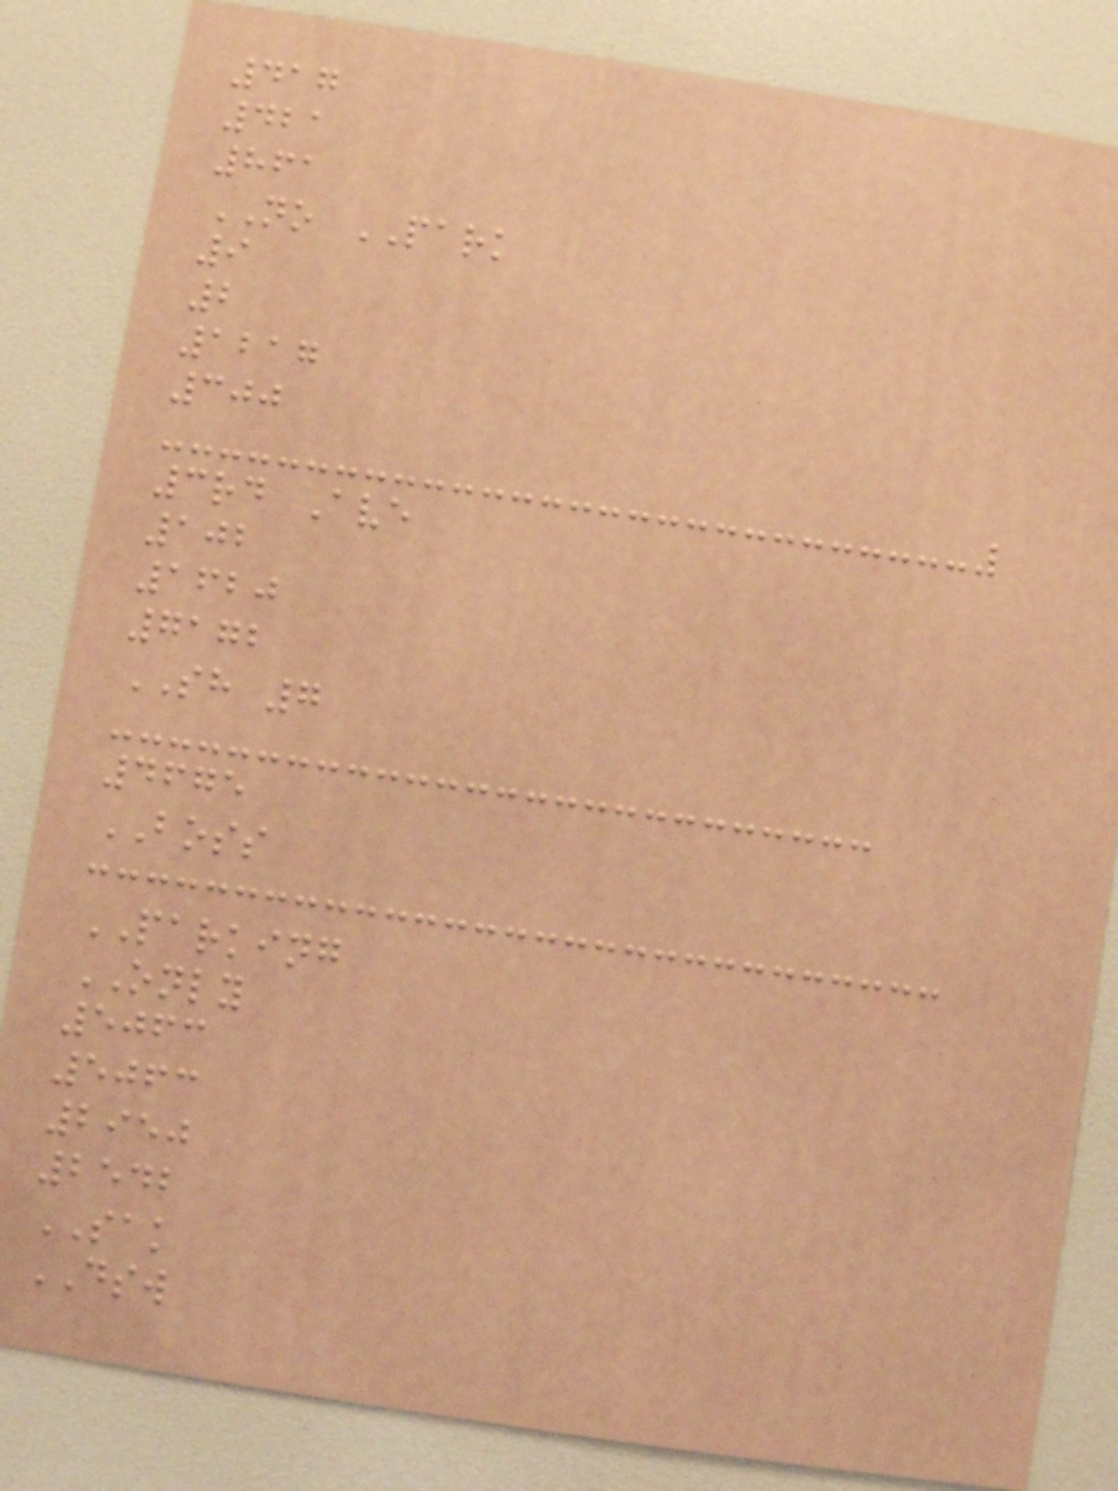417
421
861
NO PARK
9
2
1217
300
3rd Ave
102
1620
7172
SH 7
4675
BOSS
PARKING
ONLY
5063
5063
2950
2542
SAK
DSW
